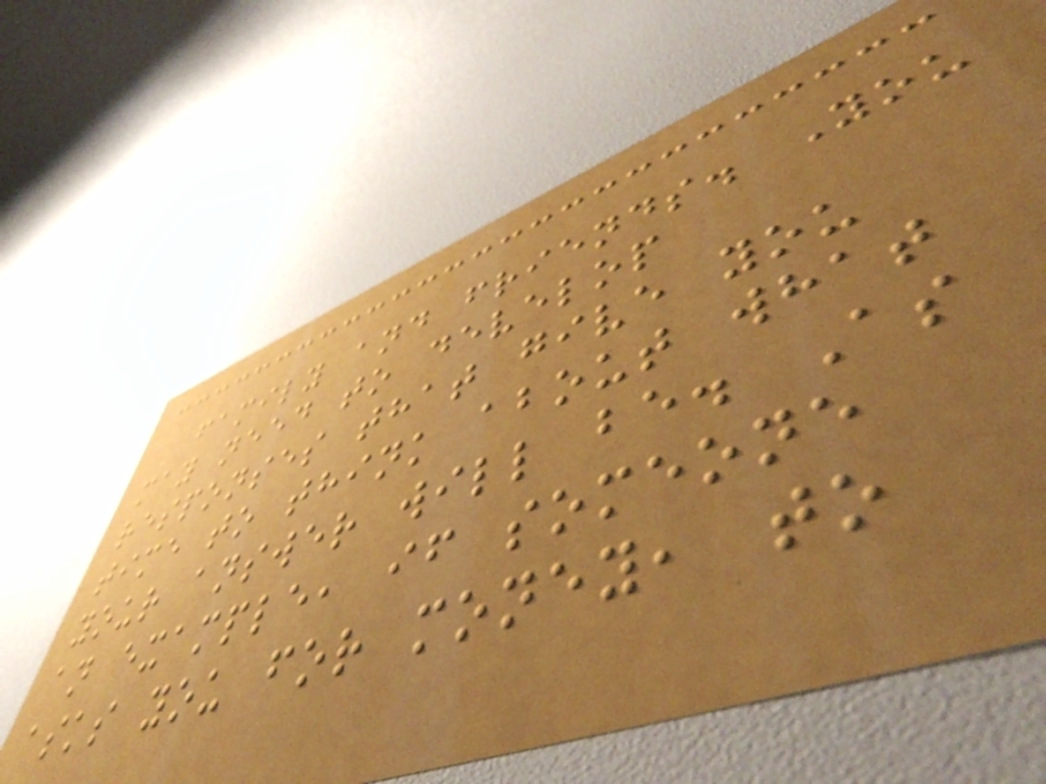family and friends. You
may need to develop
responses that give you
time to think about what
your answer will be. As
an example, if someone
asks you for money, to
